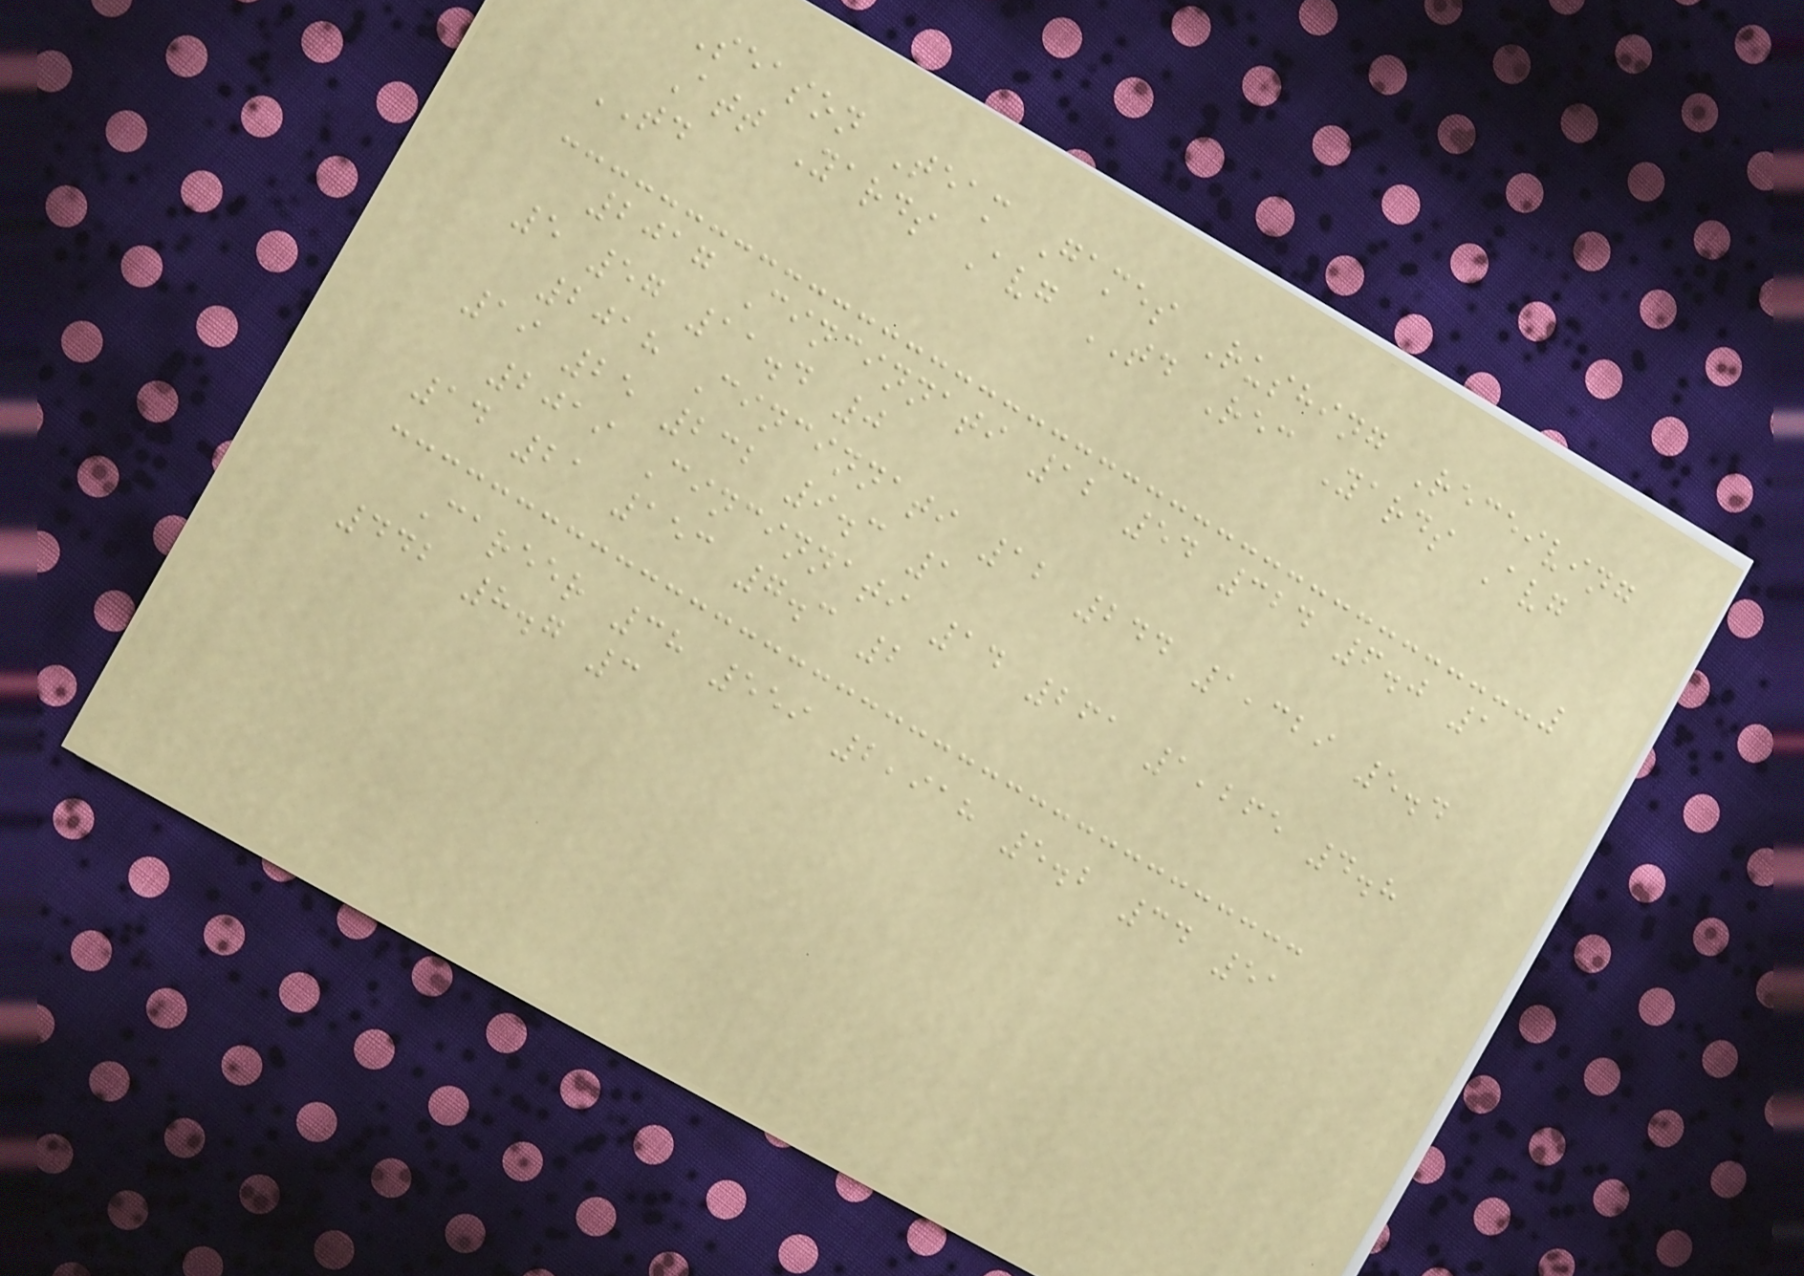Season Team Games Rushing Receiving
Att Yards Avg TD Rec Yards Avg
TD
2017 Cincinnati 12 54 324 6.0 1
5 57 11.4 0
2018 Cincinnati 12 244 1,329 5.4
19 25 232 9.3 1
2019 Cincinnati 14 261 1,265 4.8
14 21 153 7.3 2
Career 38 559 2,918 5.2 34 51
442 8.7 3
